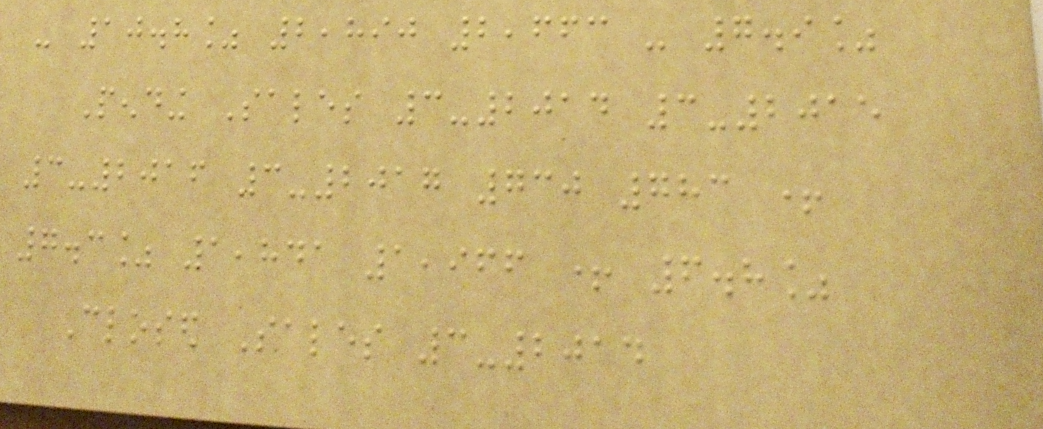- 10.8% 2,890 2,663 - 7.9%
Pending Sales 3-2014 3-2015
3-2016 3-2017 730 783 +
7.3% 1,841 1,966 + 6.8%
Closed Sales 3-2014
